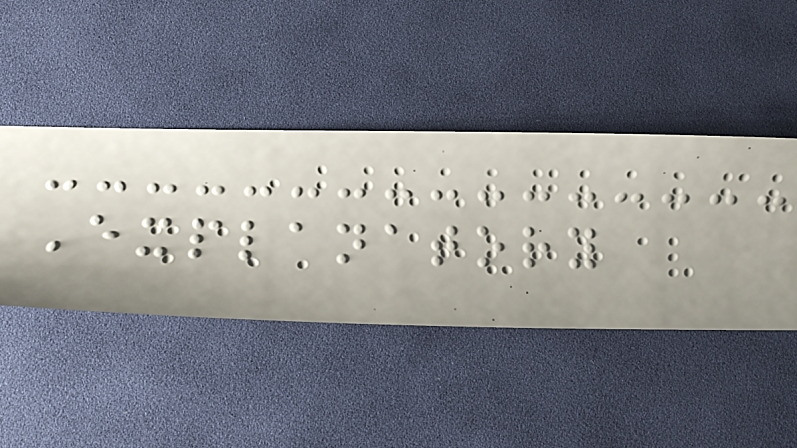Explanatory
